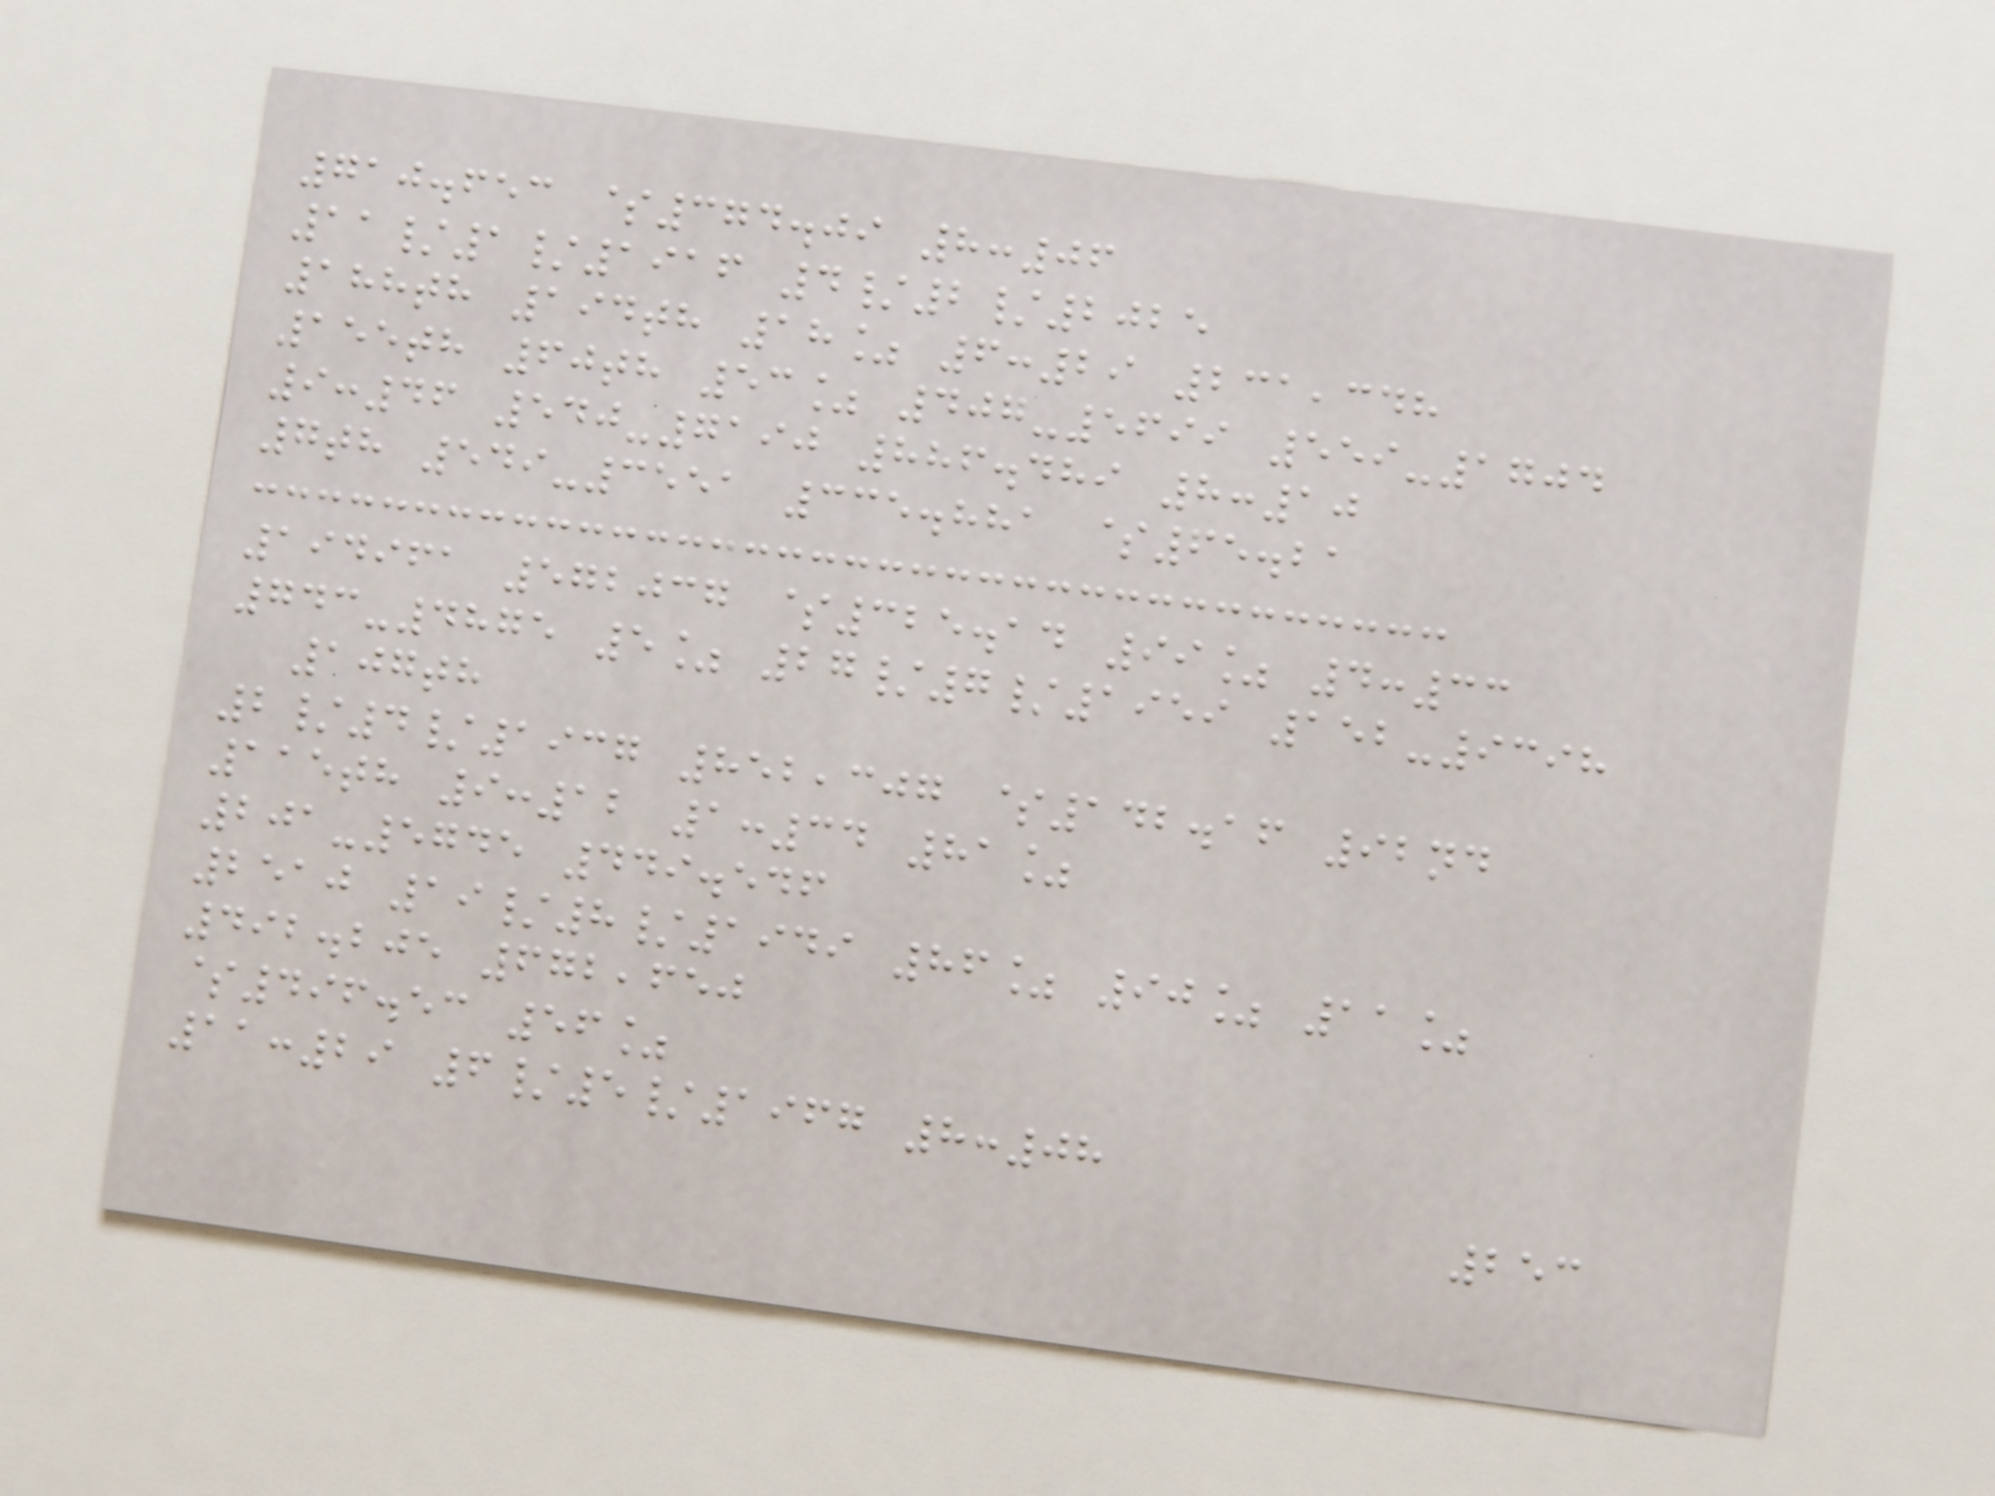710.653 $374.09 8:06
11/1/1916 4/2/2025
188th 194th 18% 6:29 231,348
155th 60th 53% 407-5699 559-1704
9:46 540-7190 886.489 8:10
7th 549-3551 335.881 $65.21
194961 572037 $325.14 99% 4:33
743-4875 5% 27/7/1959 152-9398
107th
2/4/1937 852,307 $142.16 92nd
115th 9:12 1:34 81%
201-5745 449.546
2510 19/8/1949 86% 90% 11%
492.205 672,650
$496.53 56%
11:29 6/5/1967 8:08
253
